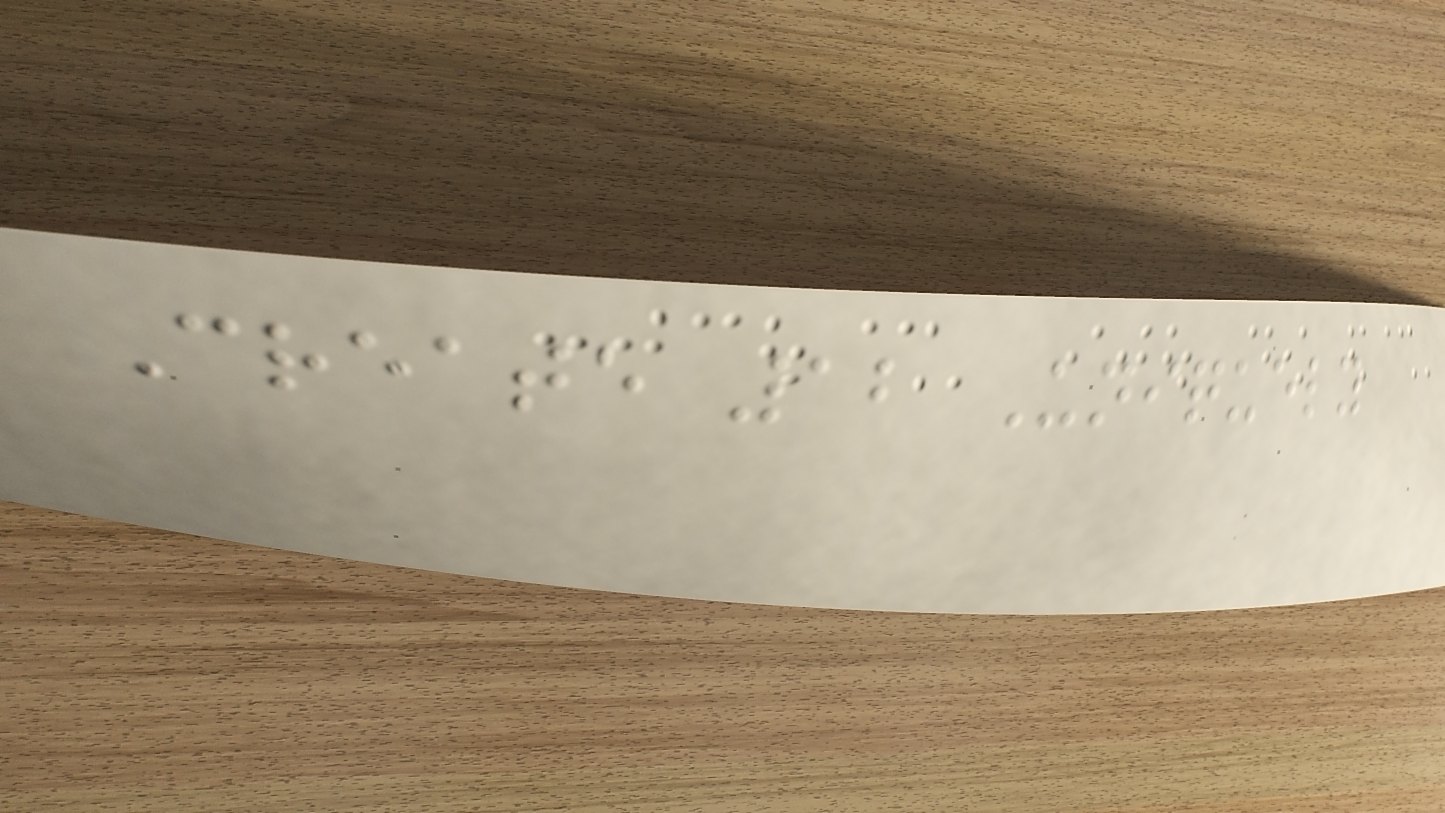Create 12 Uniquely
